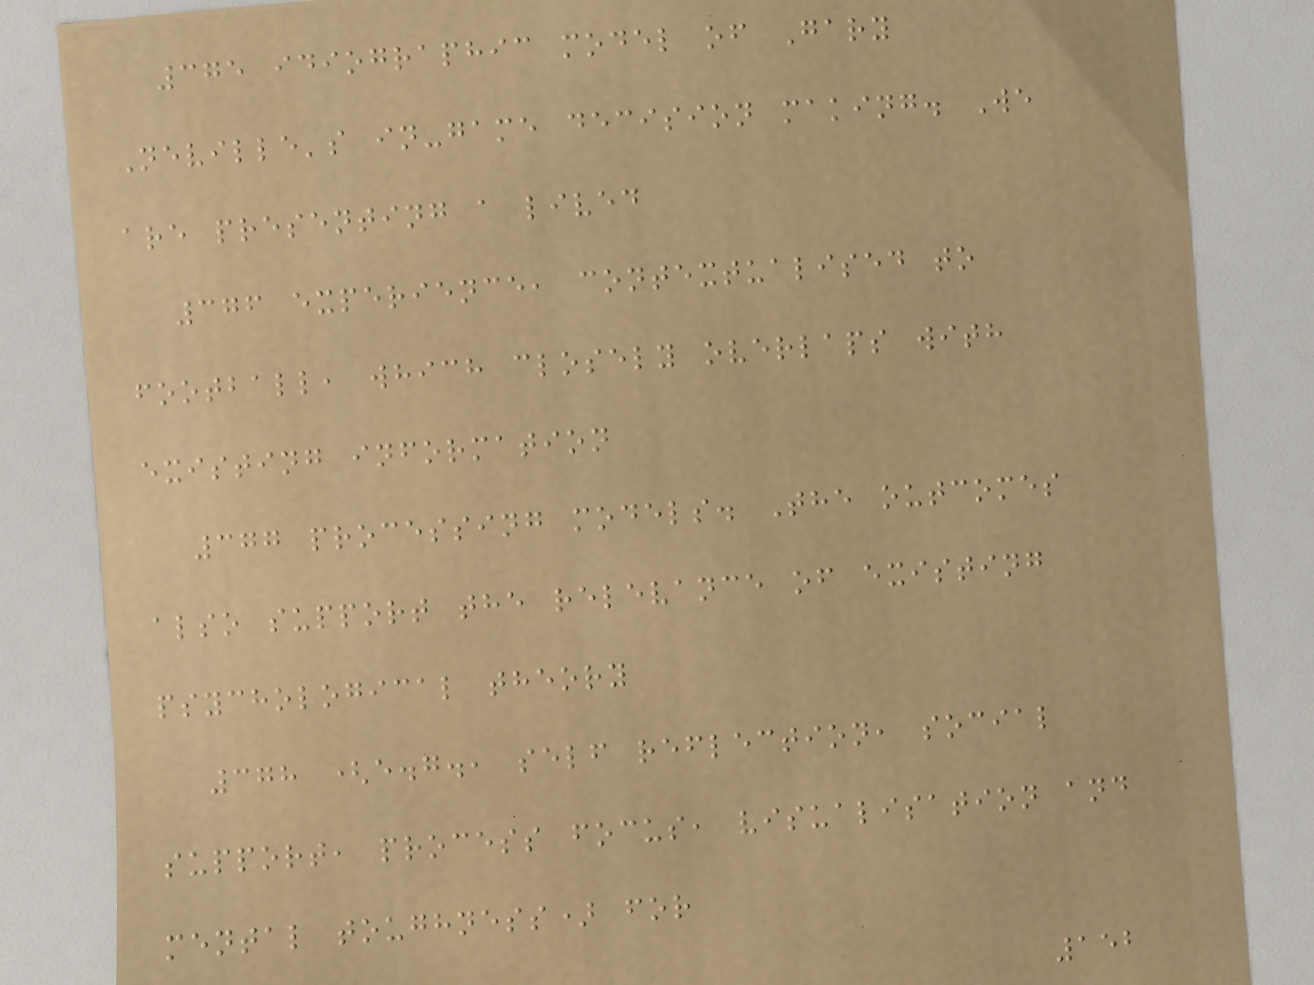375 idiographic model of Gary
Neville's in-game decision making. We
are presenting a lived
376 experience, contextualised to
football, which closely overlaps with
existing information
377 processing models. The outcomes
also support the relevance of existing
psychological theory
378 (e.g., self reflection, social
support, process focus, visualisation and
mental toughness) for
152
